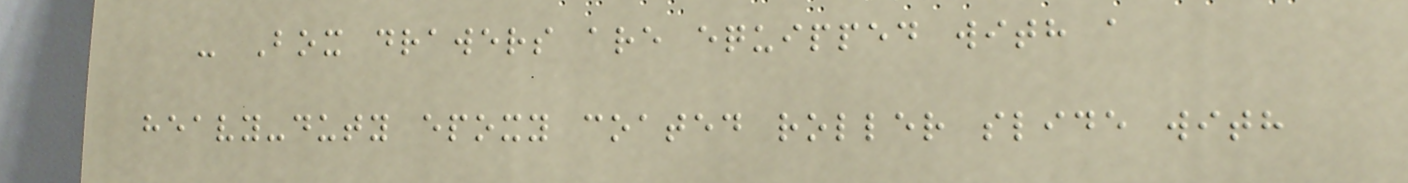- Box drawers are equipped with a
heavy-duty epoxy coated roller slide with
